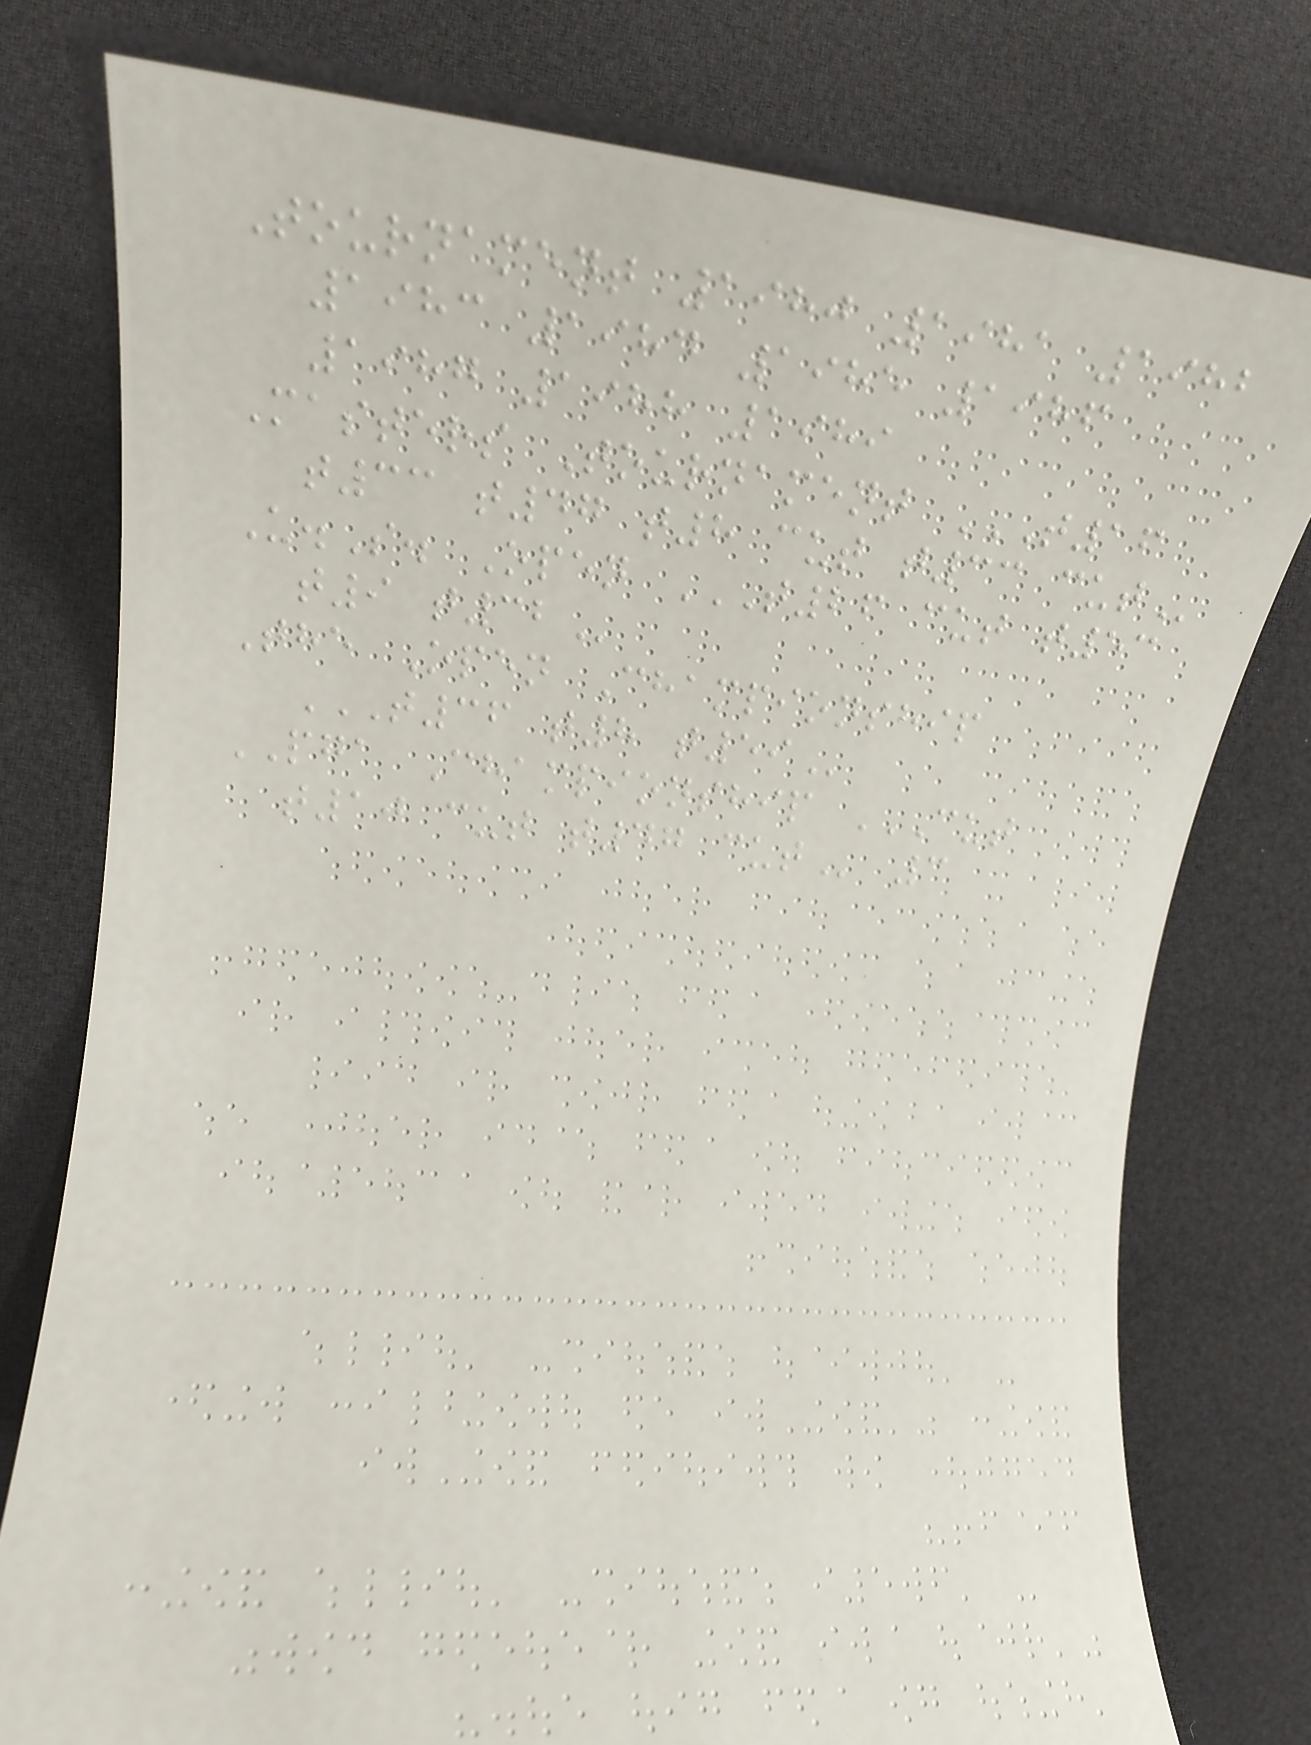Tournament 1980 1981 1982
1983 1984 1985 1986
1987 1988 1989
Masters Tournament T16
T33 T47 T8 CUT T33 CUT
U.S. Open T26 CUT T53
T9 T32
The Open Championship
T36 T8 T59
PGA Championship CUT
T10 CUT T47 CUT 3
